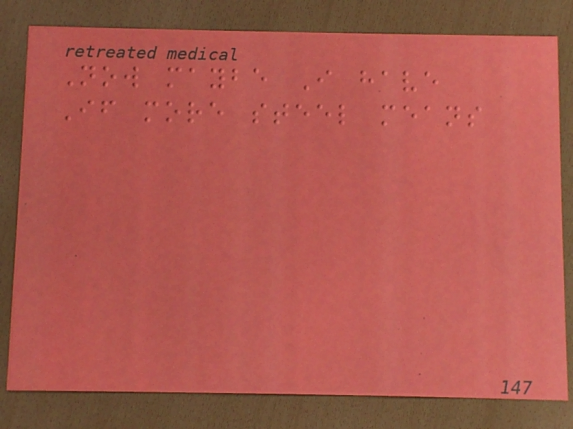Now maybe I have
If more steel means
